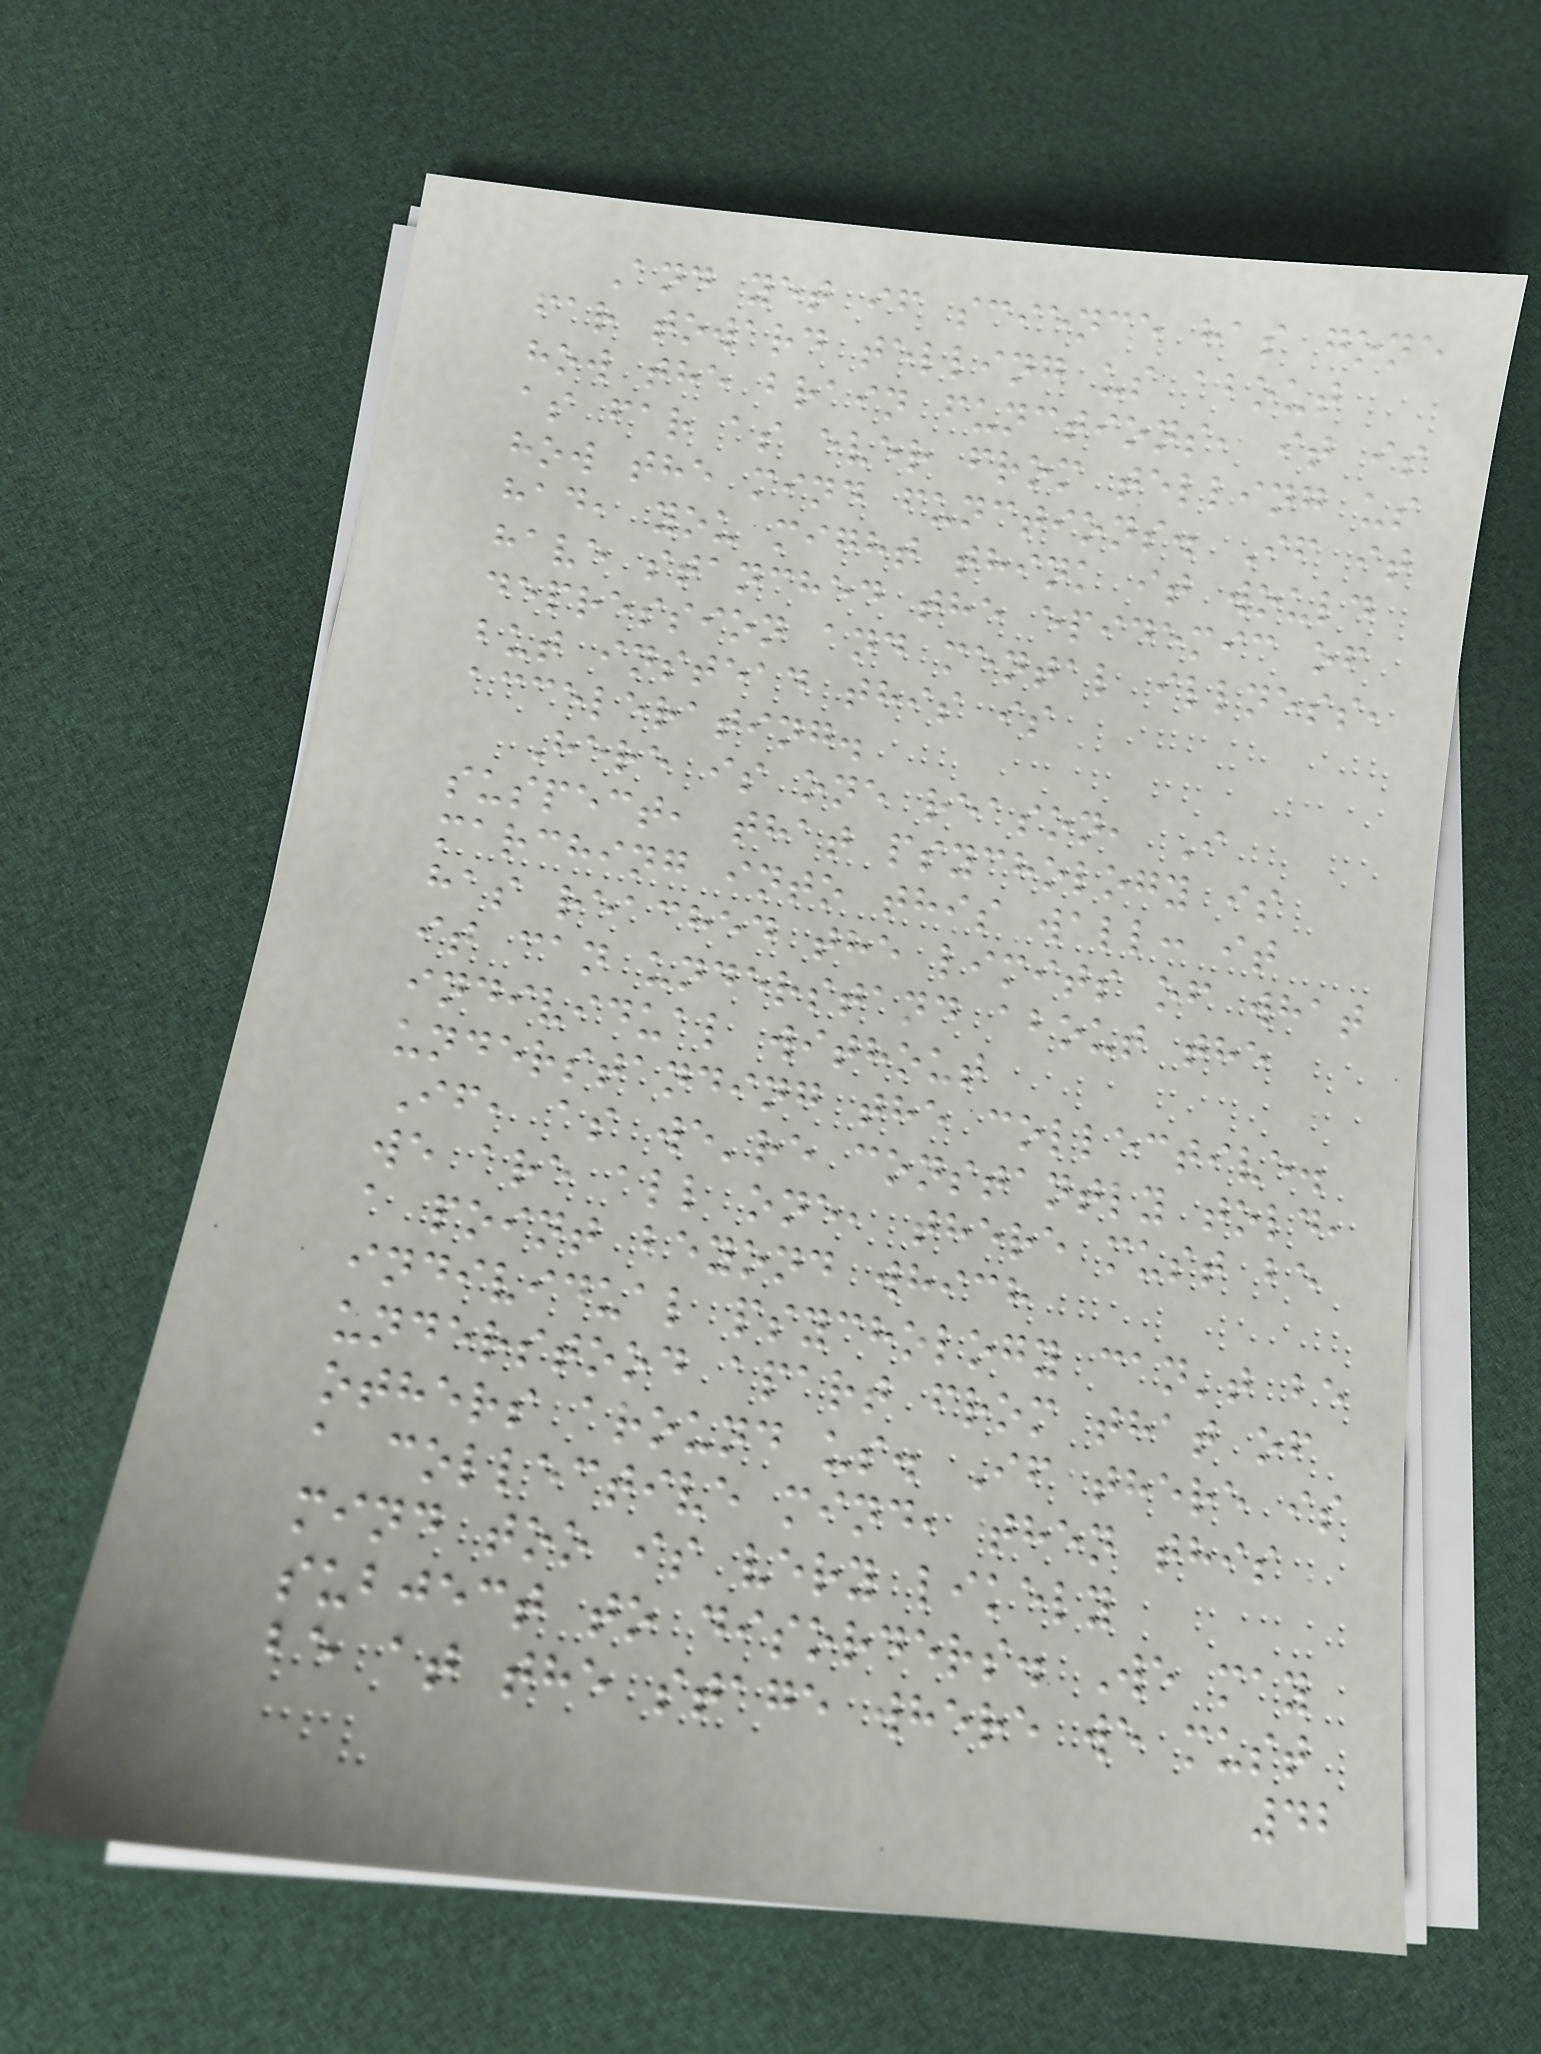And yet if science has gone
far toward telling us about
how the brain functions, it is
as far as ever from telling us
how the mind functions. If it
had, you might think it would
have stanched the epidemic of
depression and mental illness,
but instead this is
accelerating.
Here is one reason, I
suspect, that psychology is
marching into this wall: it
has reached the limits of what
it can understand about the
individual without
understanding the collective.
If, as we're constantly told,
we are all one, there must be
a point beyond which
individual psychology can't be
understood apart from that of
others around us. If there is
a collective mind, then this
mind too is very likely
subject to disorders. We may
be at the stage where we must
42
